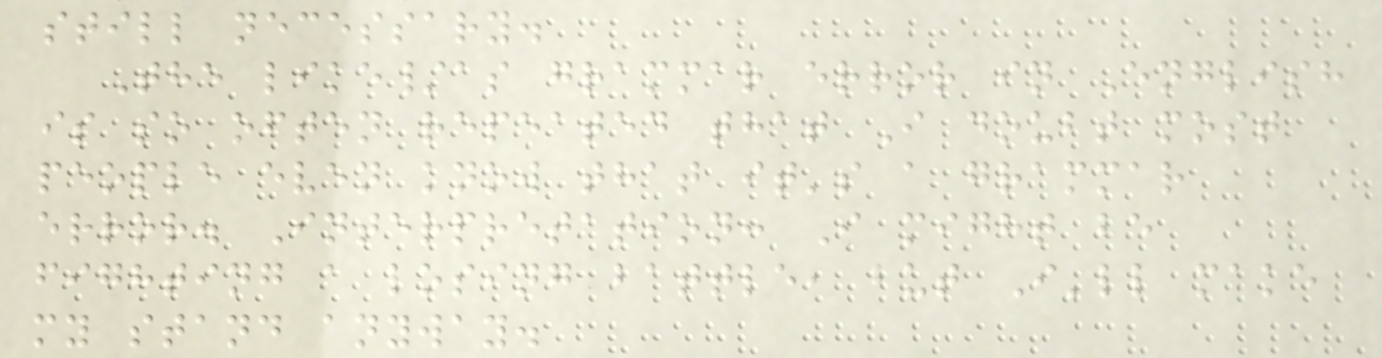still necessary.
The like/as grammar error in English
is so often repeated that I doubt most
people even know that it's a grammar
error. Interpretation: I might be
fighting a losing battle, but I'll make
my stand anyway.
